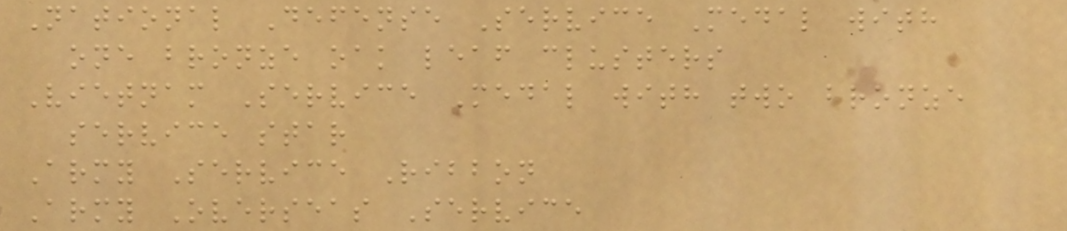National Defense Service Medal with
one bronze oak leaf clusters
Vietnam Service Medal with two bronze
service star
Army Service Ribbon
Army Overseas Service
